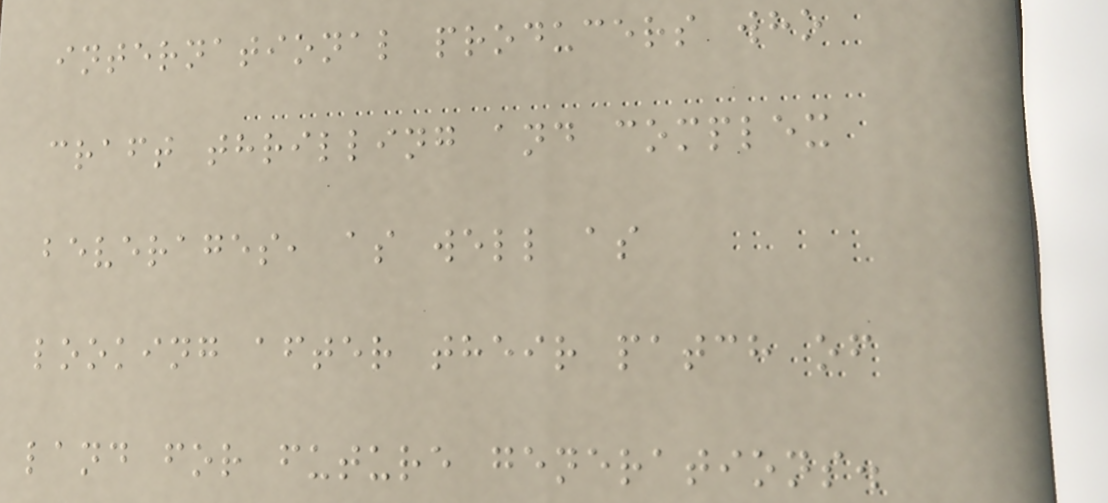international producers who
craft thrilling and complex
beverages, as well as
looking after their patch of
land for future generations.
